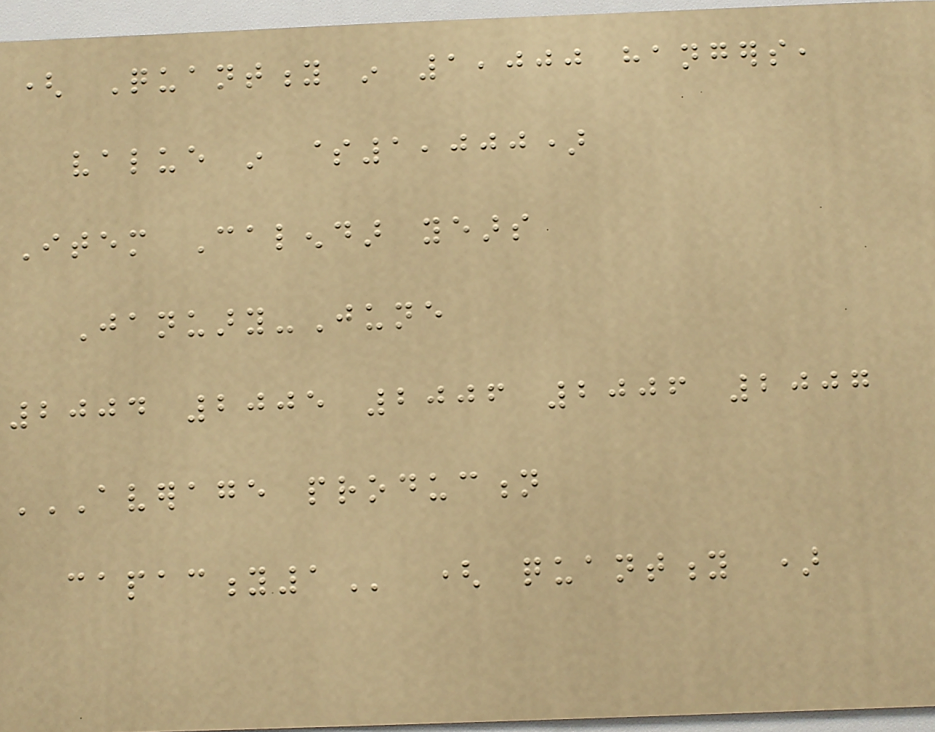( Quantity in 1,000 hangers,
value in $1,000)
Item Calendar years
January-June
2004 2005 2006 2006 2007
AVERAGE PRODUCTION
CAPACITY1 ( quantity )
